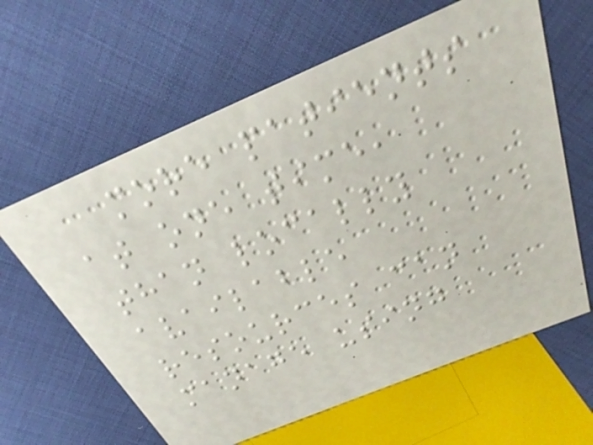more patients
at one time,
than locally
available
resources can
manage using
